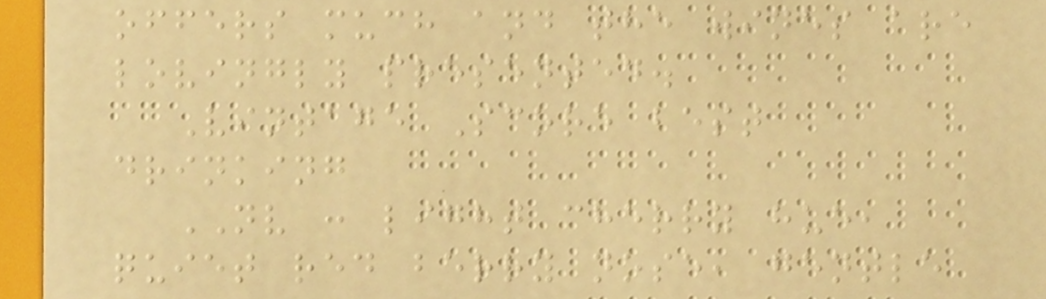offers much and the wines are
lovingly presented.
Vintage Score best
drinking
NV : light cherry hue,
quiet red berry nose, gentle
